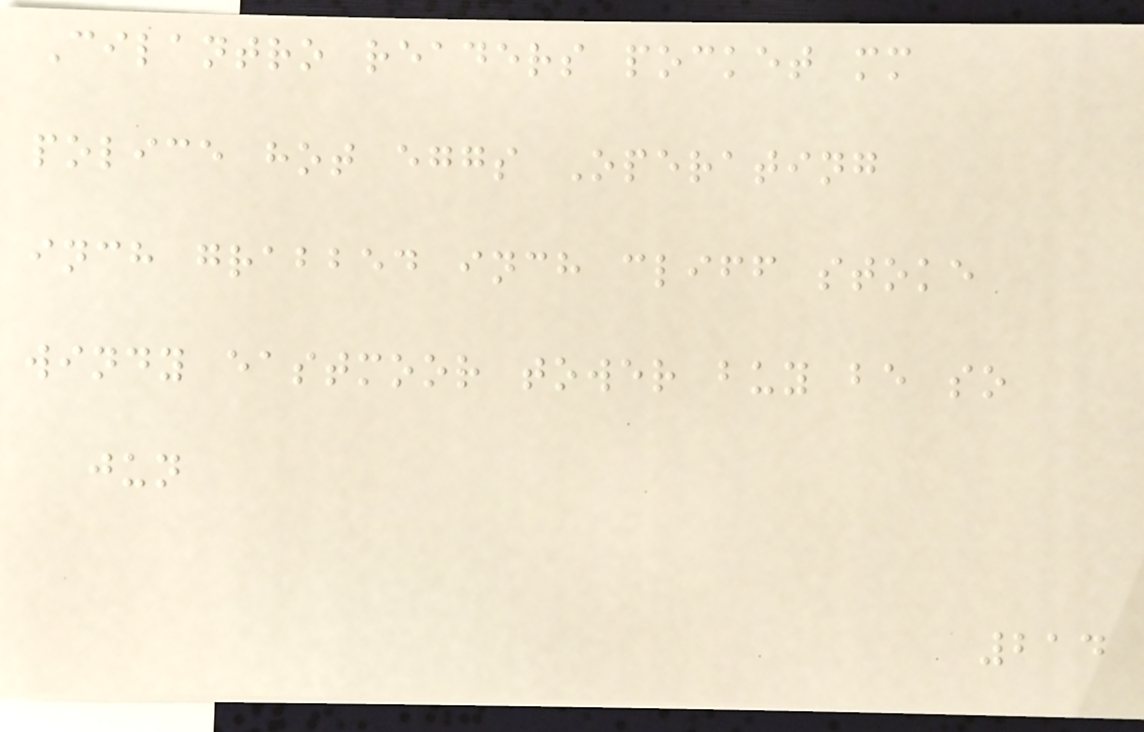Cilantro readers pocket mm
police hot eggs Operating
inch grabbed inch cliff stoke
windy eastmoor tower buy be so
jun
214
